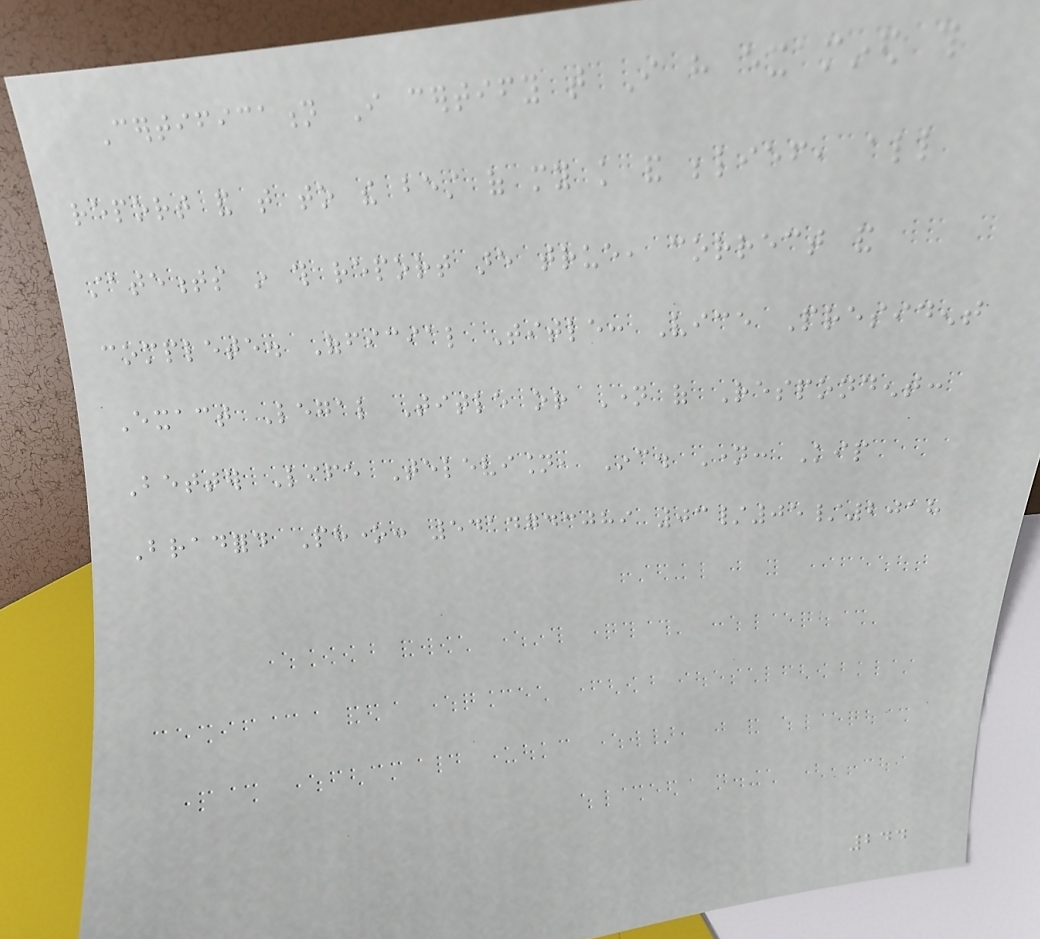Certification I certify that I have examined this
report and that to the best of my knowledge and belief, all
statements in this report are true, correct and
complete. Official Title: Vice President
Exact Legal Title or Name of Respondent:
Better Life Television, Inc. Name: Kip
Bradford Phone: 5414743089 03/05/2018
244
